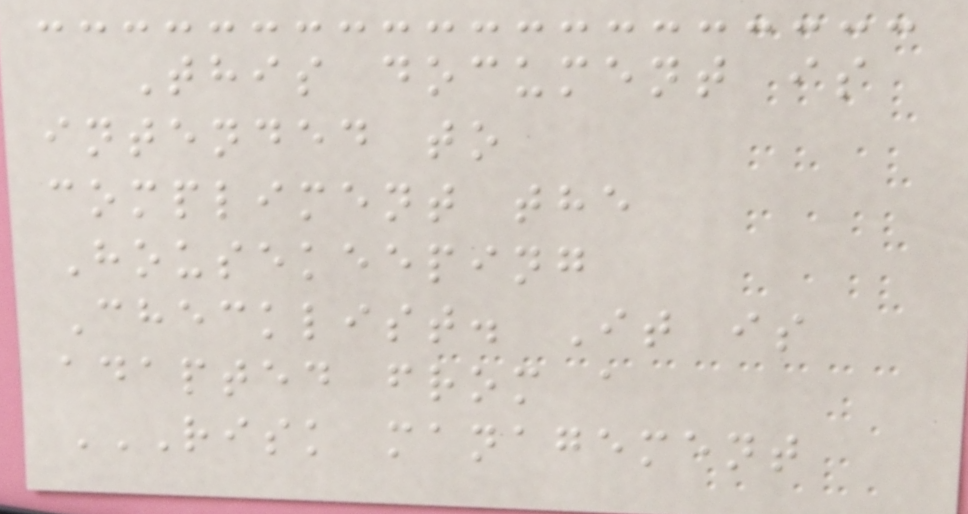This document is
intended to
compliment the
Housekeeping
Checklist. It is
adapted from a
RISK MANAGEMENT
